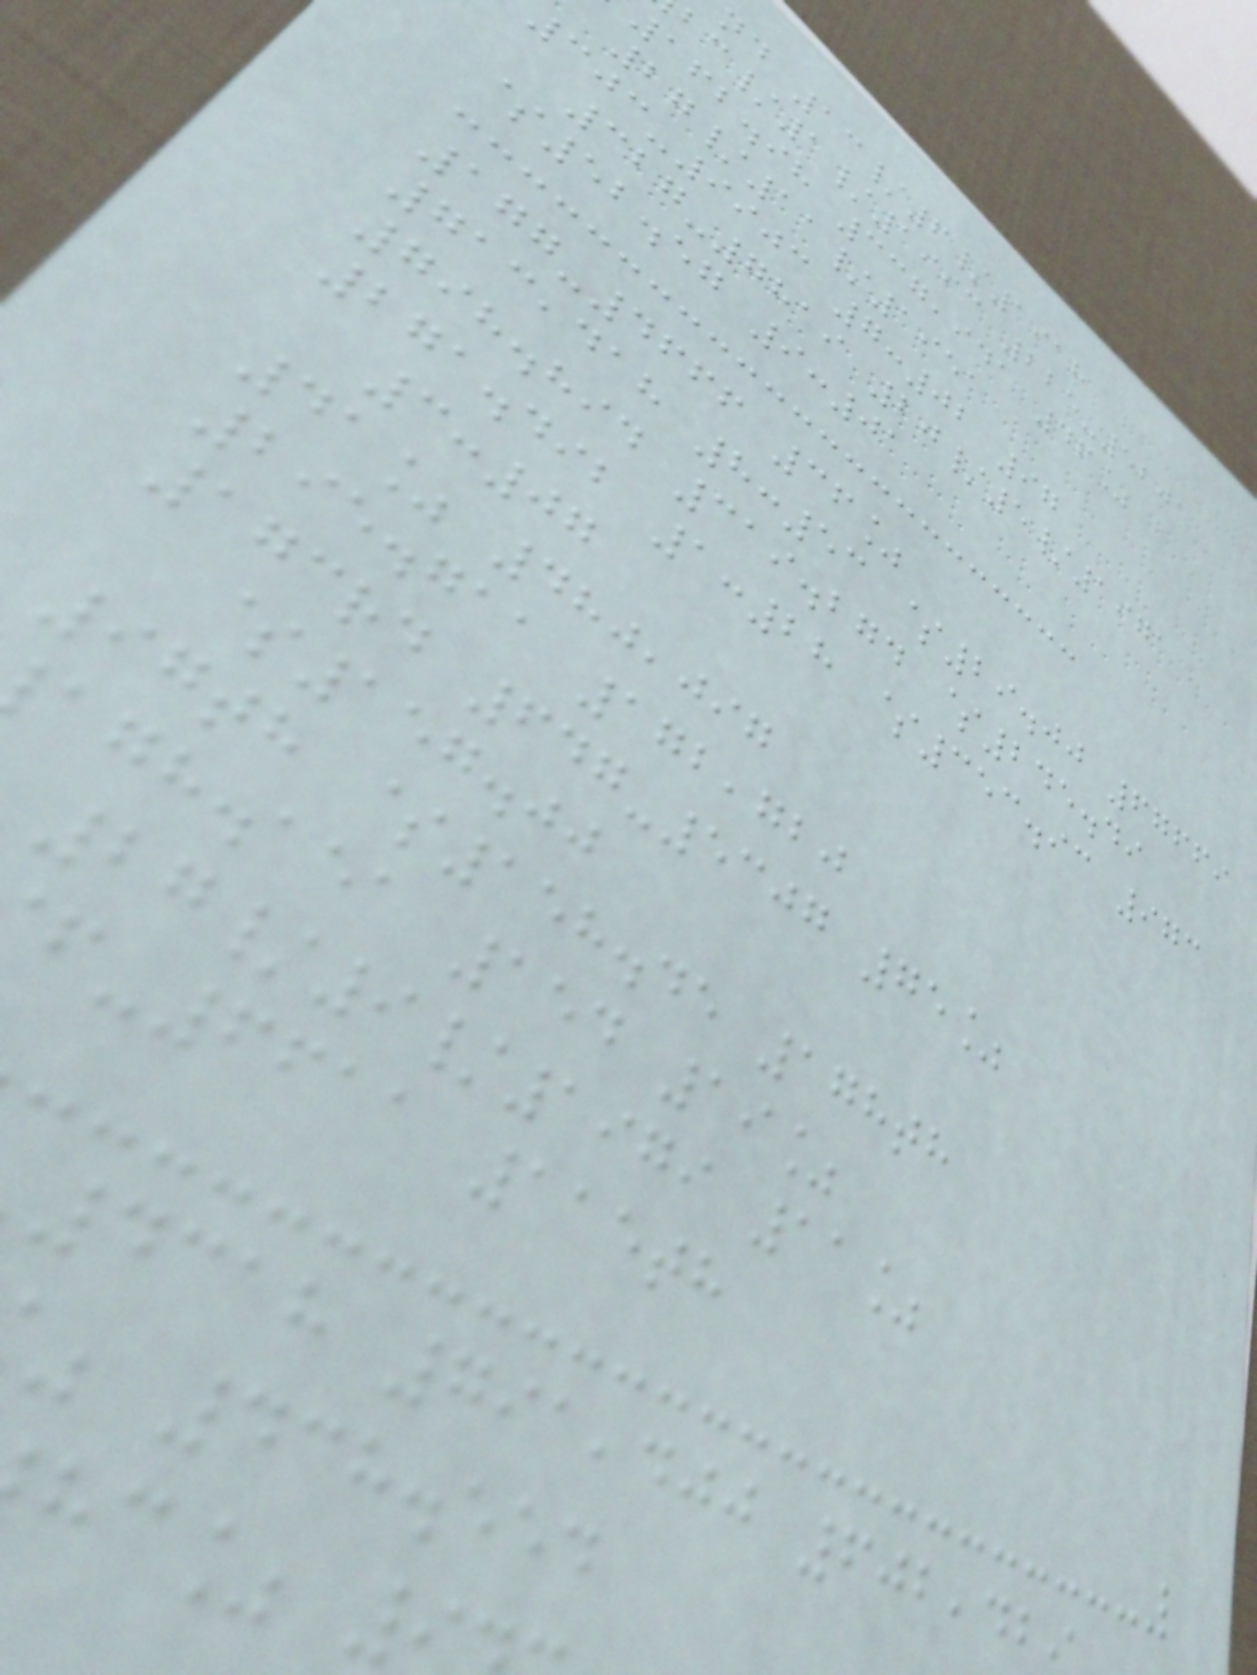nd 13/6/1918
/1/1993 225-5201
162.98 337,941 46%
27/11/1951
303-9903 7:02 97
327-7819 20/5/1971
$52.57 9:01
177-4666 36%
713,418 8:53 $29.00 67669
798.894 319.274 $245.49
271.492 1:28 $353.93 973
3:07
41% 480,097
295.711 172,720
173rd 647-5307 75%
$157.00
97th $158.45 178th
agh.aea 154 19%
27/9/1979 11%
-6611 115th
4318 791,400 602,42
438.554
